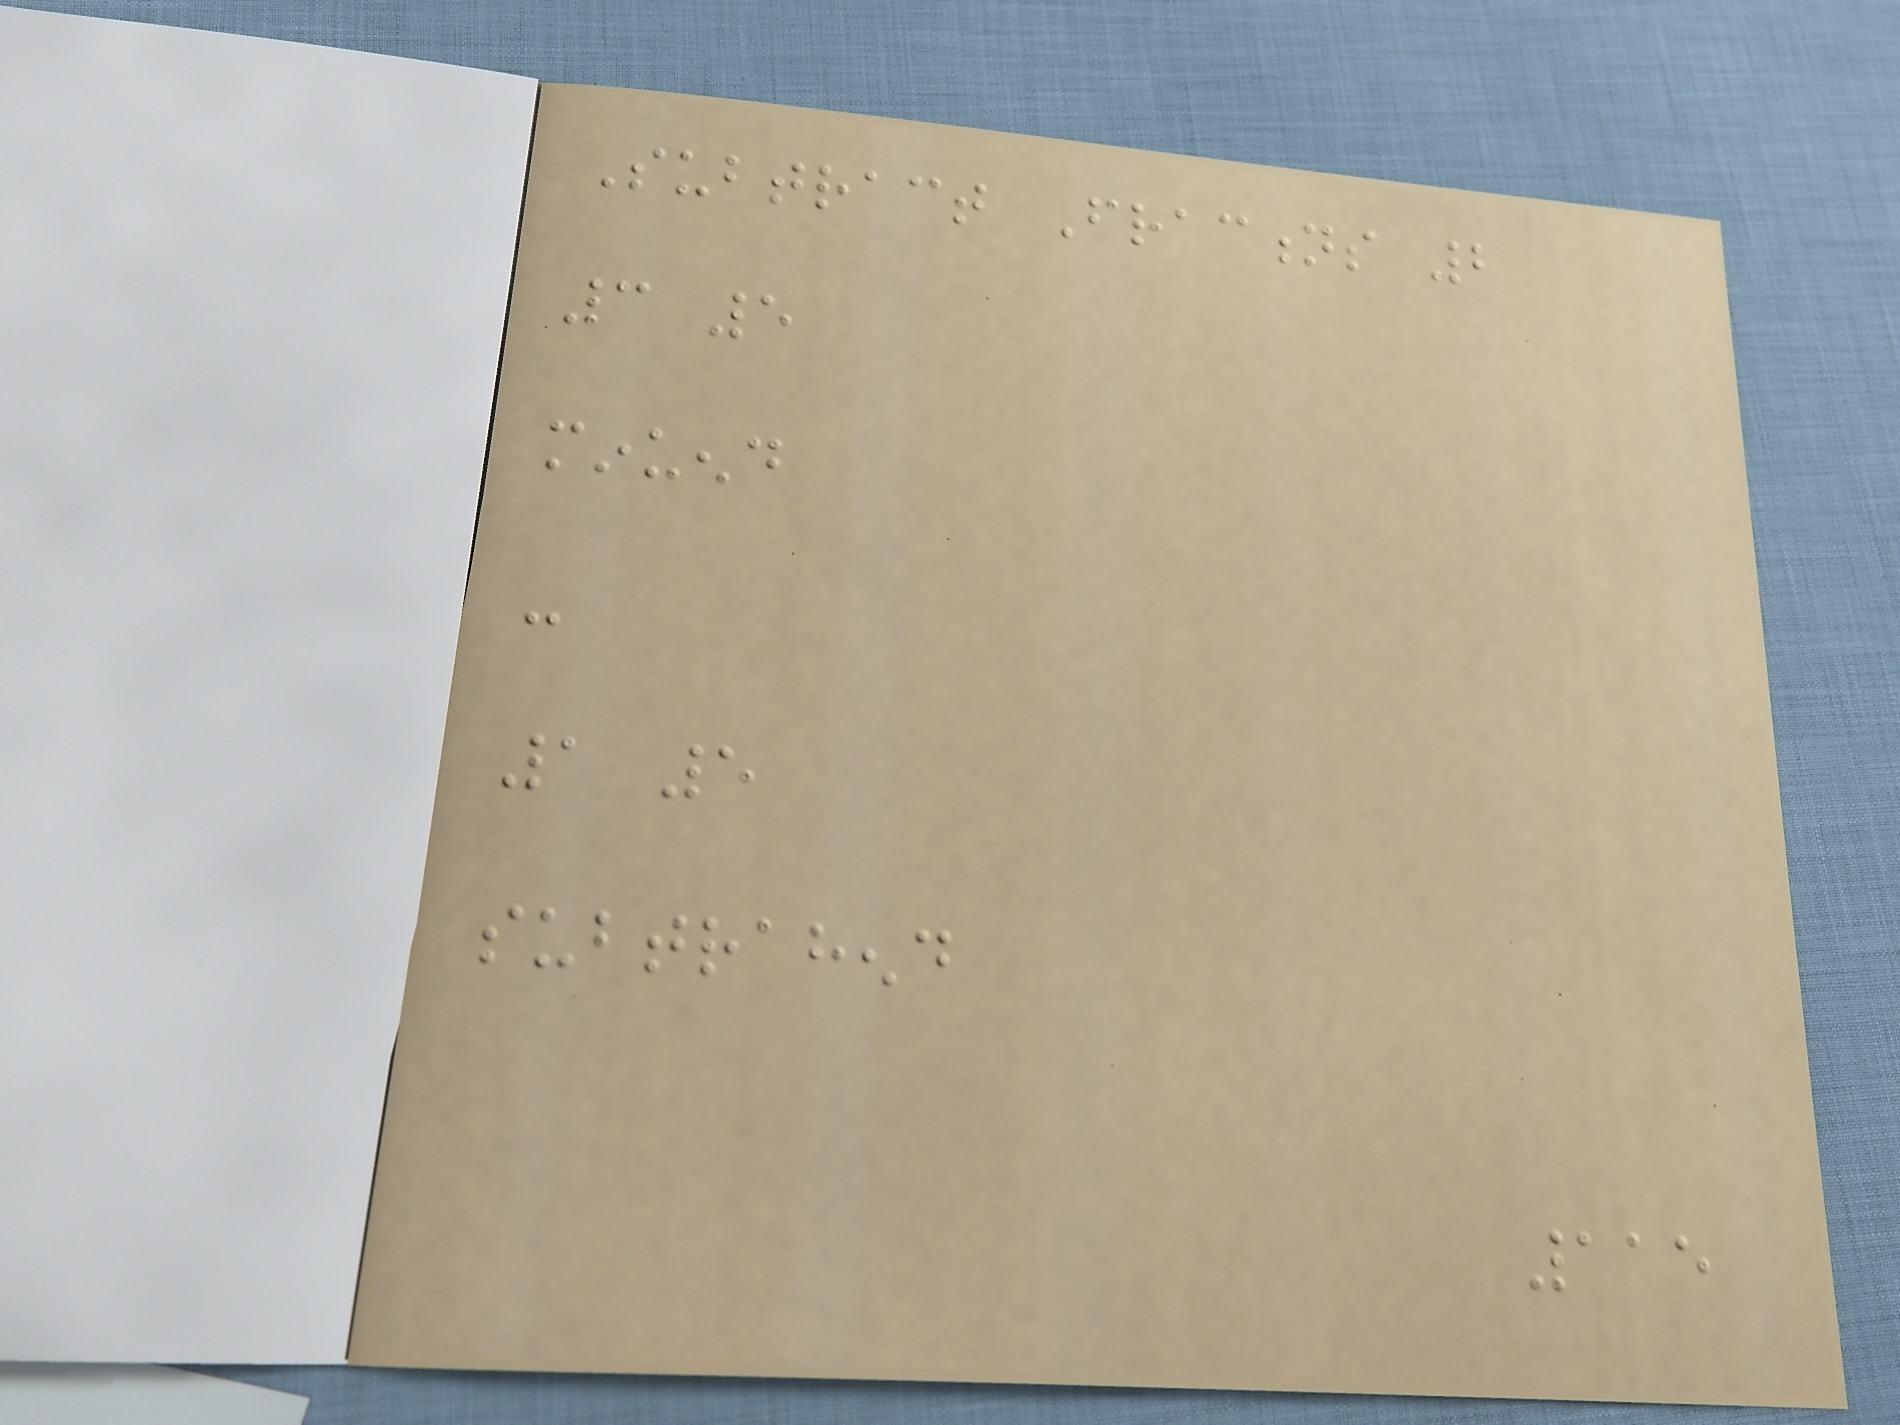Subtract Fractions 2
3 5
minuend
-
1 5
subtrahend
115
